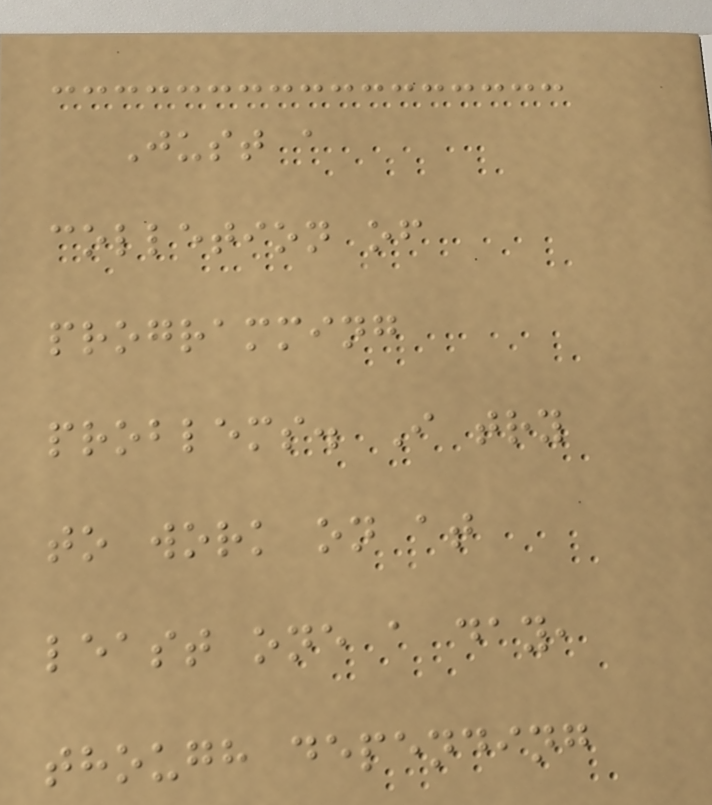Just a
colletion of
programming
problems. I try
to work on at
least one a day,
though depending
